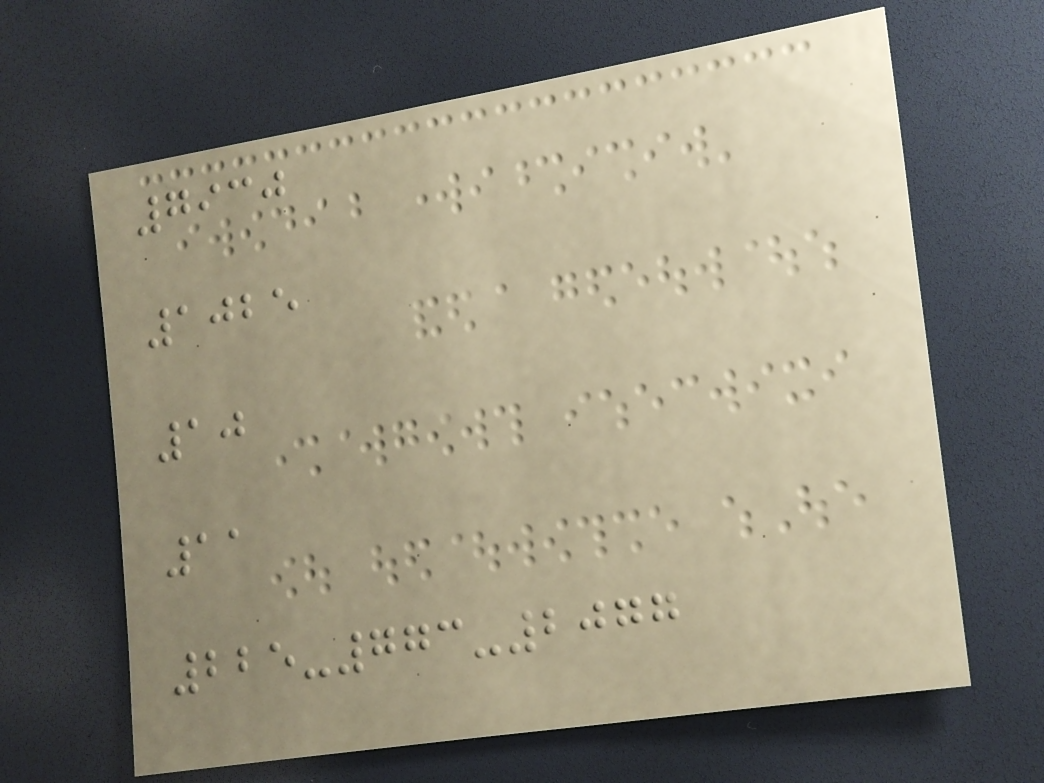7930
1025
10
11
225-773-2077
